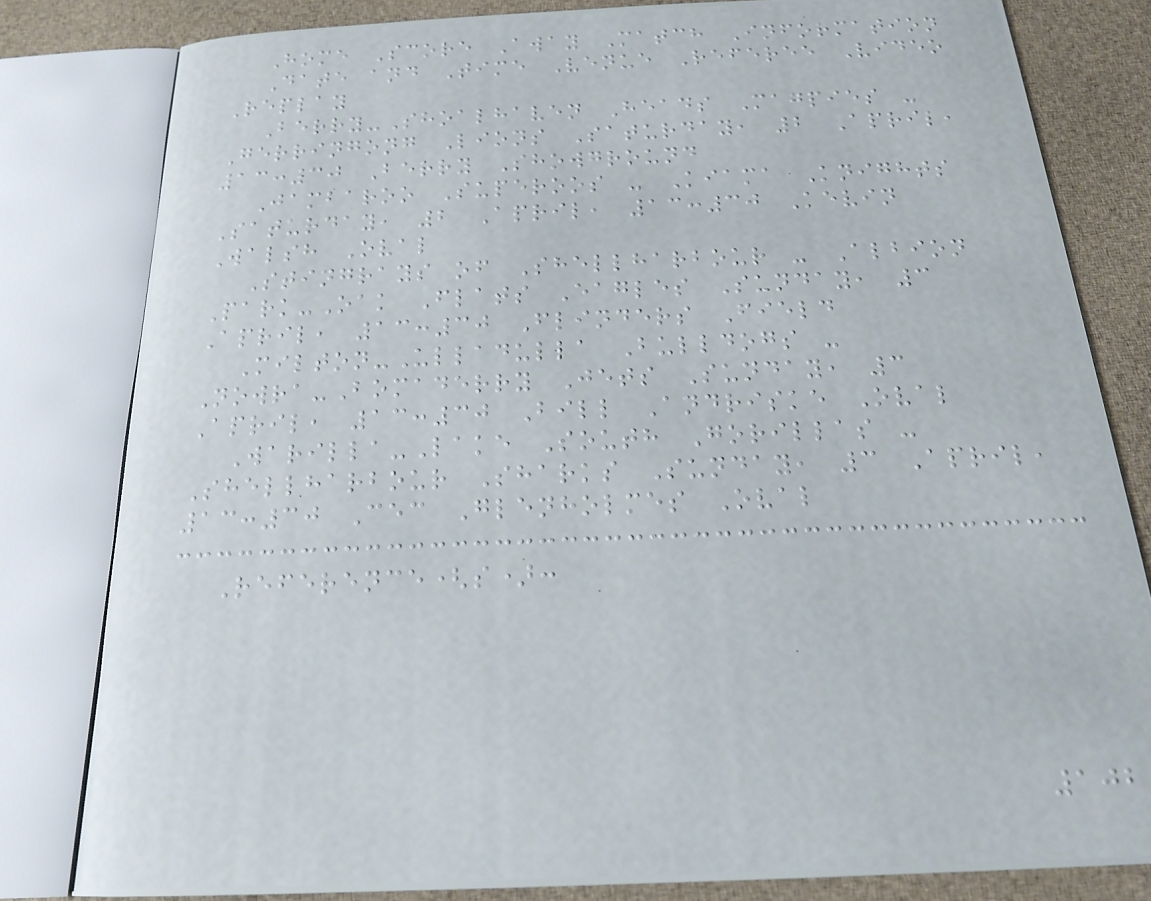Home Score Away Match Information
Date and Time Venue Referee Video
Replay
Berry-Shoalhaven Heads Magpies -
Gerringong Lions Saturday, 2 April,
13:30 Berry Showground
Jambaroo Superoos - Kiama Knights
Saturday, 2 April, 13:30 Kevin
Walsh Oval
Stingrays of Shellharbour - Albion
Park-Oak Flats Eagles Sunday, 3
April, 13:30 Flinders Field
Milton-Ulladulla Bulldogs -
Nowra-Bomaderry Jets Sunday, 3
April, 13:30 Bill Andriske Oval
Warilla-Lake South Gorillas -
Shellharbour Sharks Sunday, 3 April,
13:30 Cec Glenholmes Oval
Reference(s):
102
